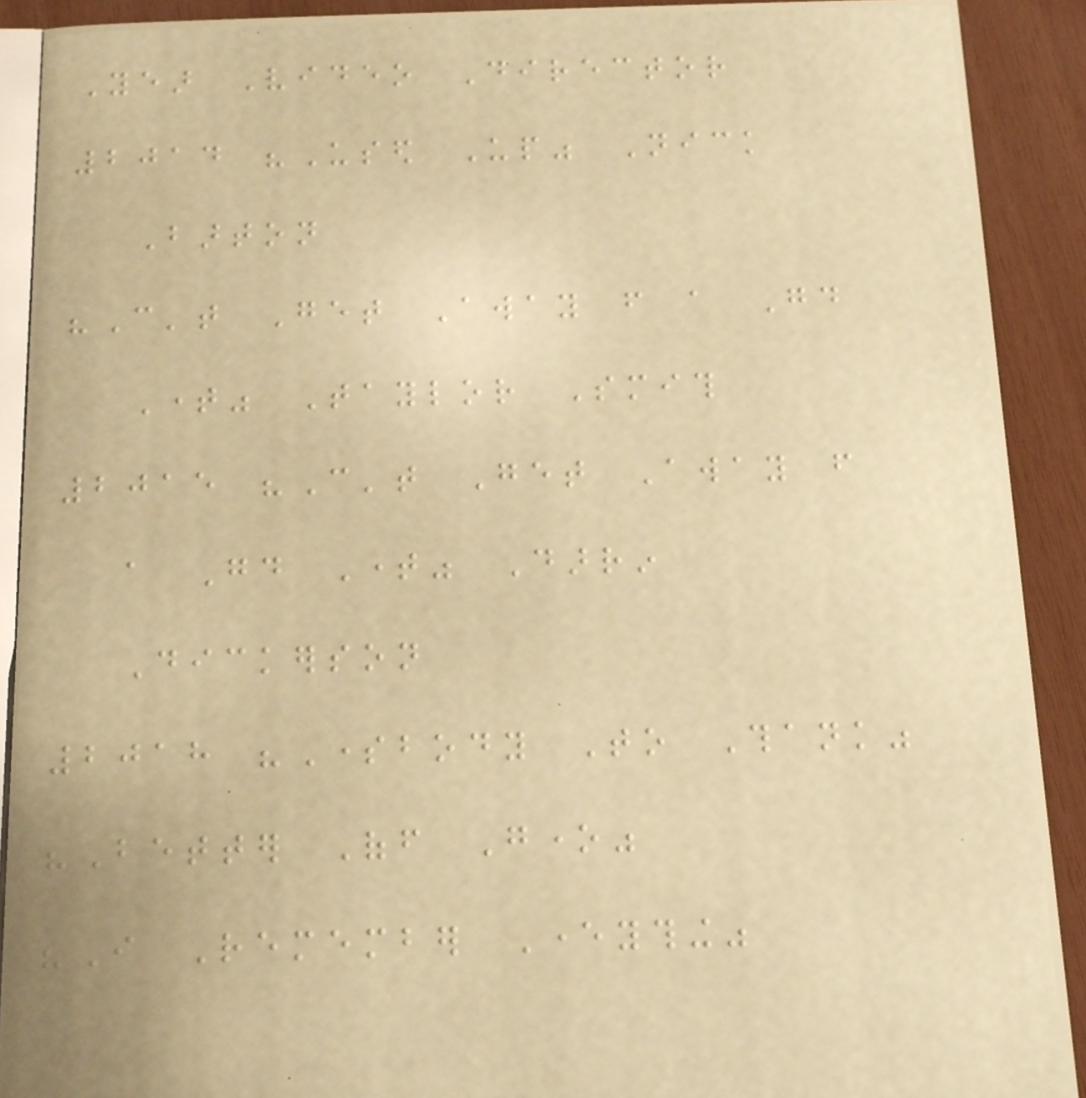Year Video Director
2014 "Used Up" Nick
Barton
"Can't Get Away from a Good
Time" Taylor Smith
2015 "Can't Get Away from
a Good Time" Darrin
Dickerson
2018 "Somebody To Thank"
"Better Off Gone"
"I Remember Everything"
